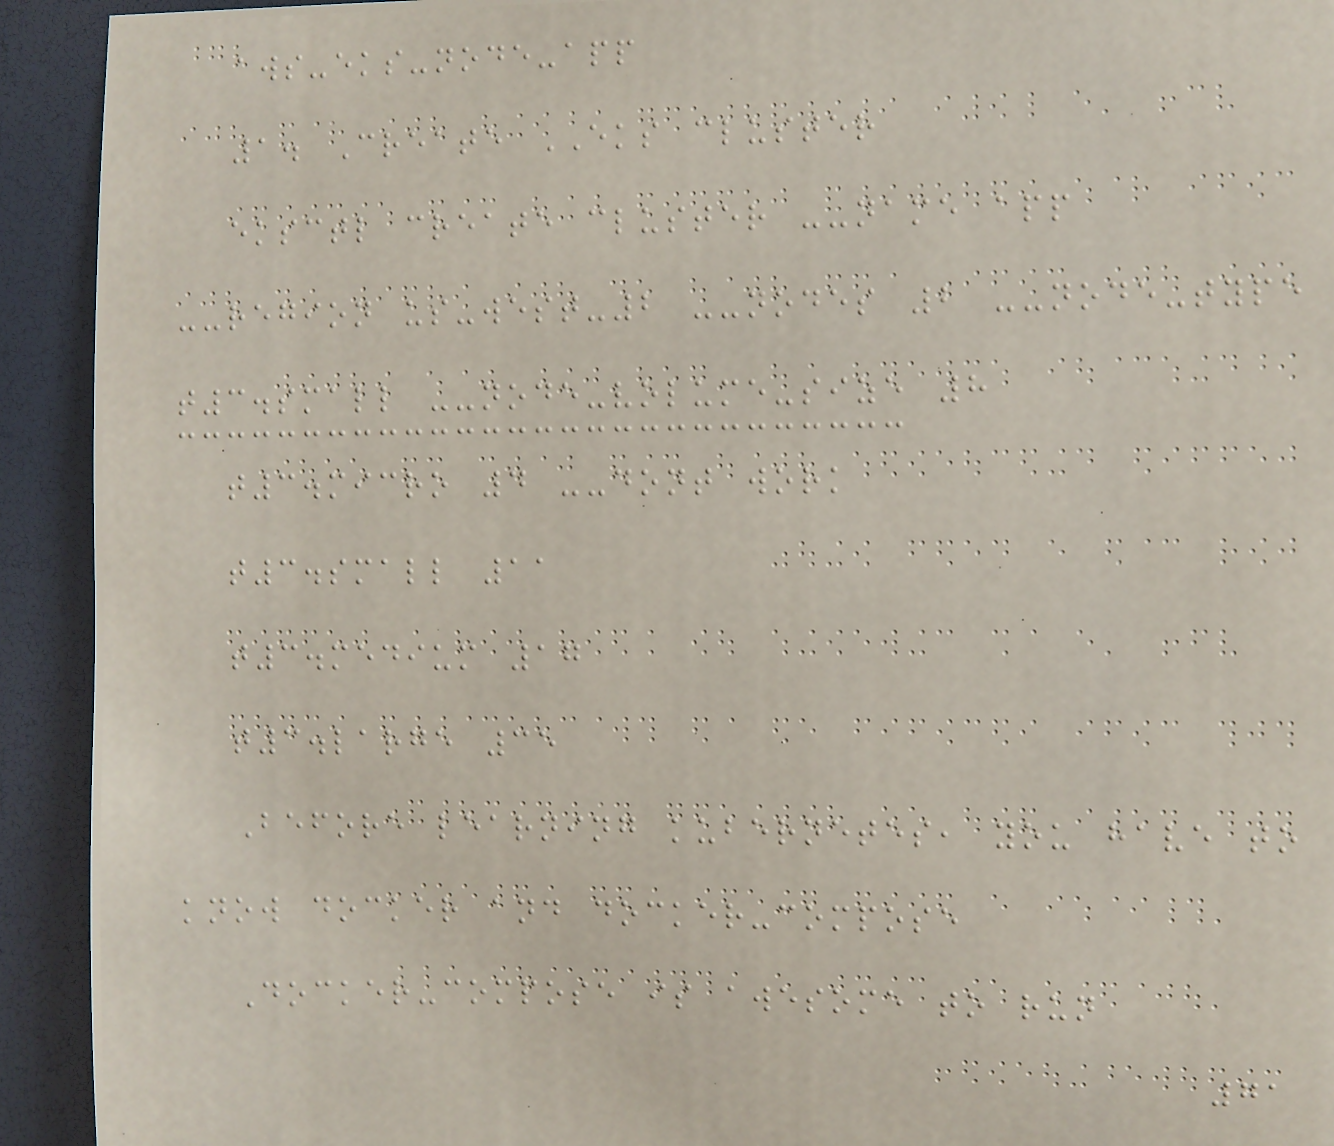aws-eks-node-app
1. Create EKS cluster
eksctl create cluster --name app
--region us-west-2 --nodes 2 --node-type
t3.small --node-volume-size 8
t3.micro 4 --dont work
t3.small 11
t3.medium 17
t3.large 35
Before learning kubernetes, you have to
know docker and docker-compose
Docker-compose is awesome to run
71
